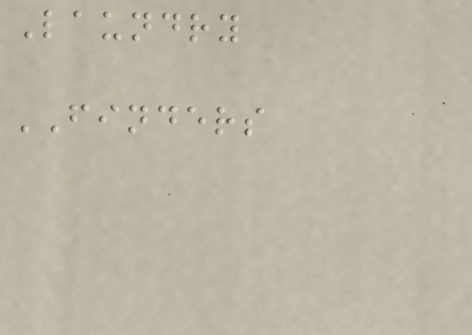Laundry
FINDERS
